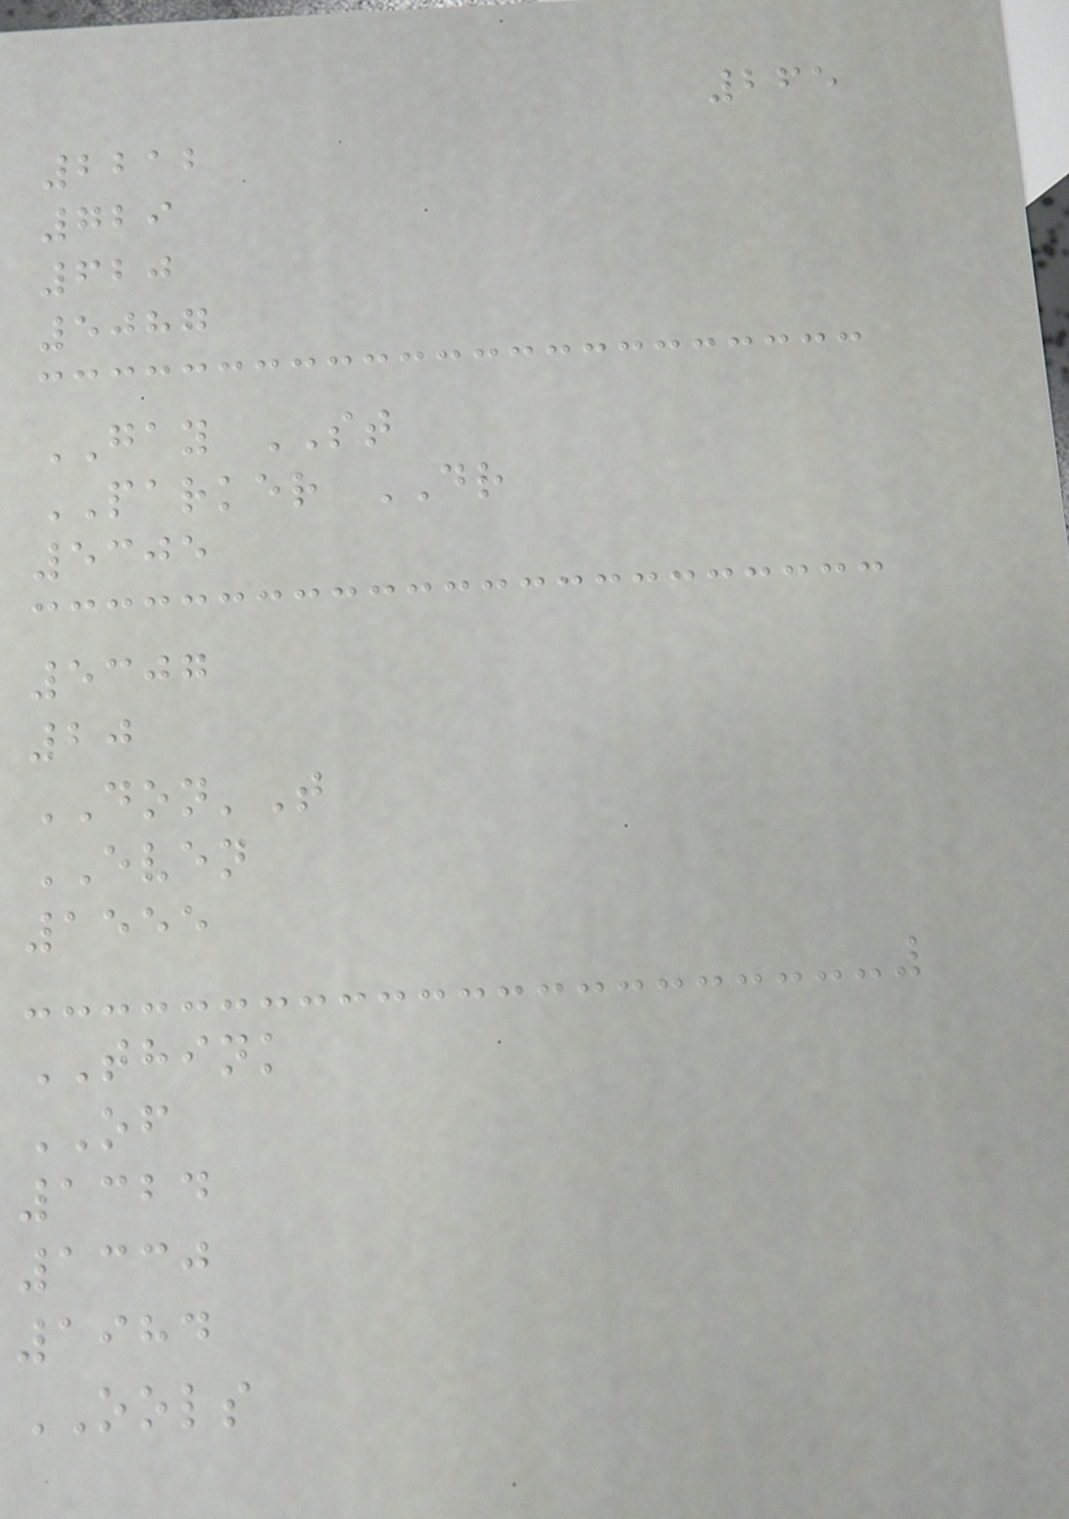265
2212
729
620
5087
GAY ST
PARKER DR
5305
5307
20
DON'T
EVEN
1555
THINK
OF
1324
1330
1984
OOLS
